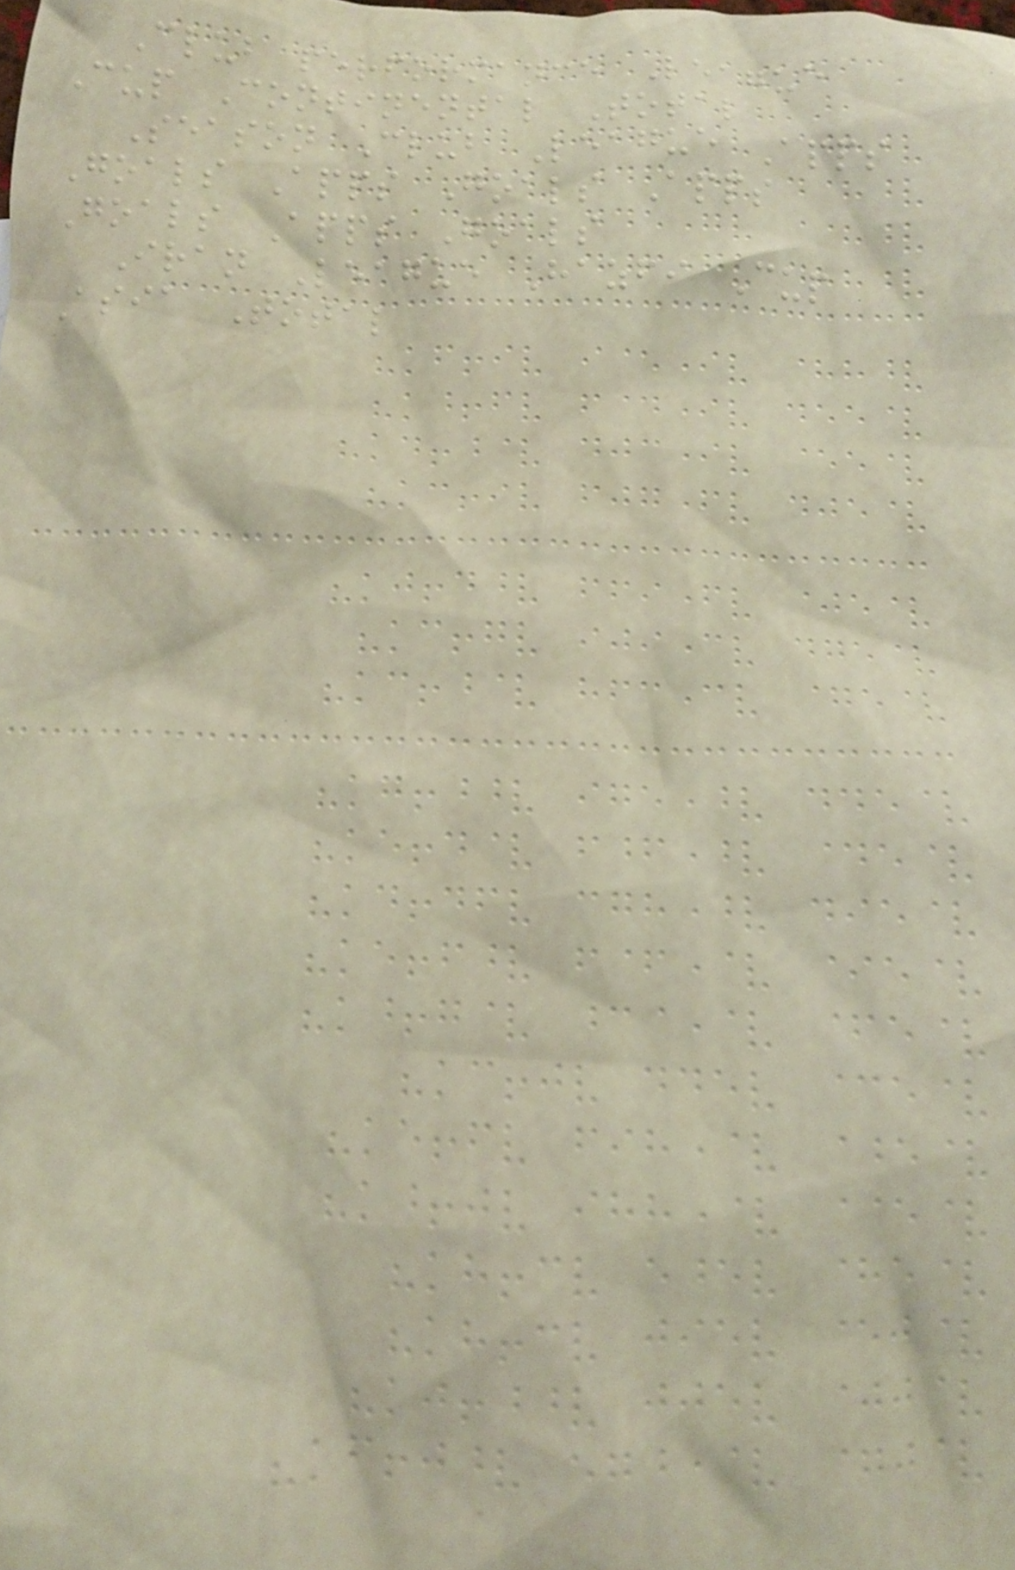Club performance League
Cup Continental Total
Season Club League Apps
Goals Apps Goals Apps
Goals Apps Goals
Iran League Hazfi Cup
Asia Total
